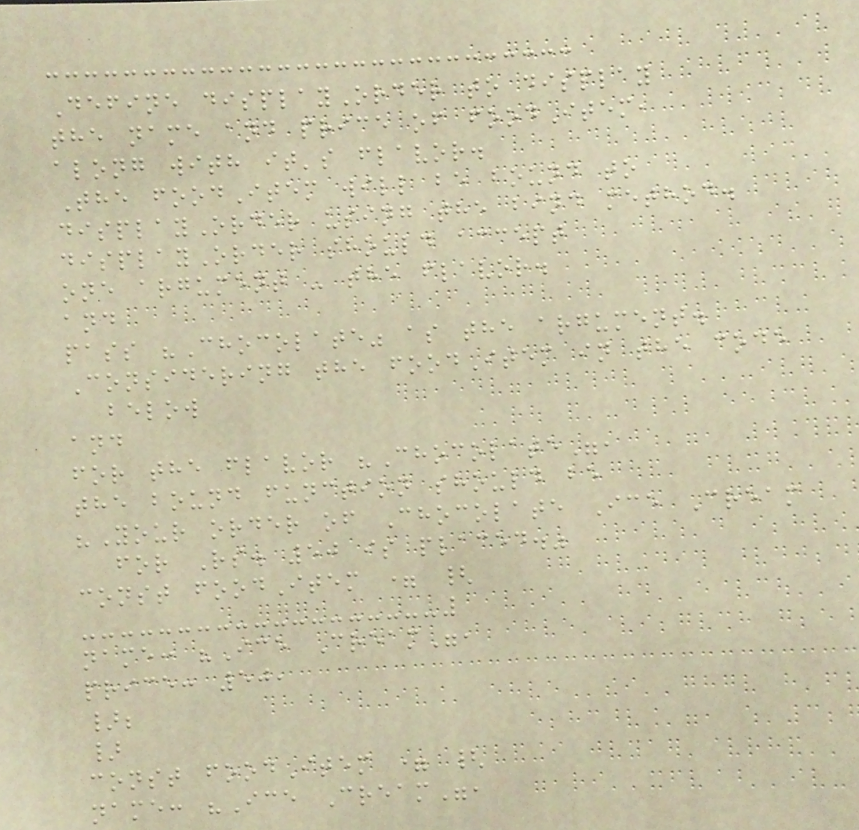Define displayOrder to display
the name and price of foodItem,
along with it's flavor.
The foodItem will be bound to
displayOrder using the bind method.
displayOrder should accept
one argument - the flavor.
and
pass "Chocolate" as the argument.
Considering the foodItem in the code
below
and
for the flavor "Chocolate",
the bound function should be
"Your order of Chocolate Ice Cream
for Rs. 50 is placed."
const foodItem = {
name: "Ice Cream",
price: 50,
};
}
const foodItem = {
name: "Ice Cream",
